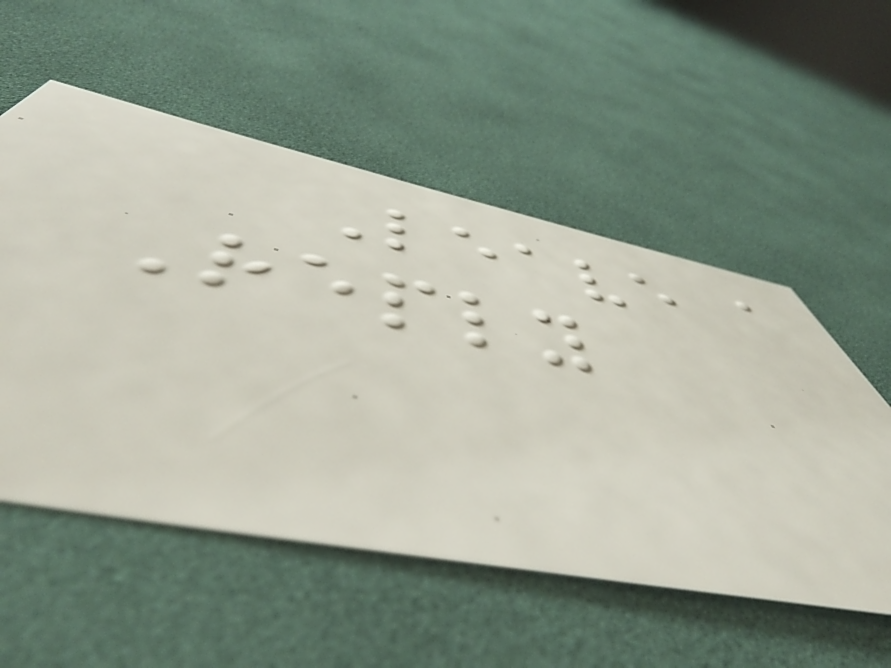Leave a
Reply
